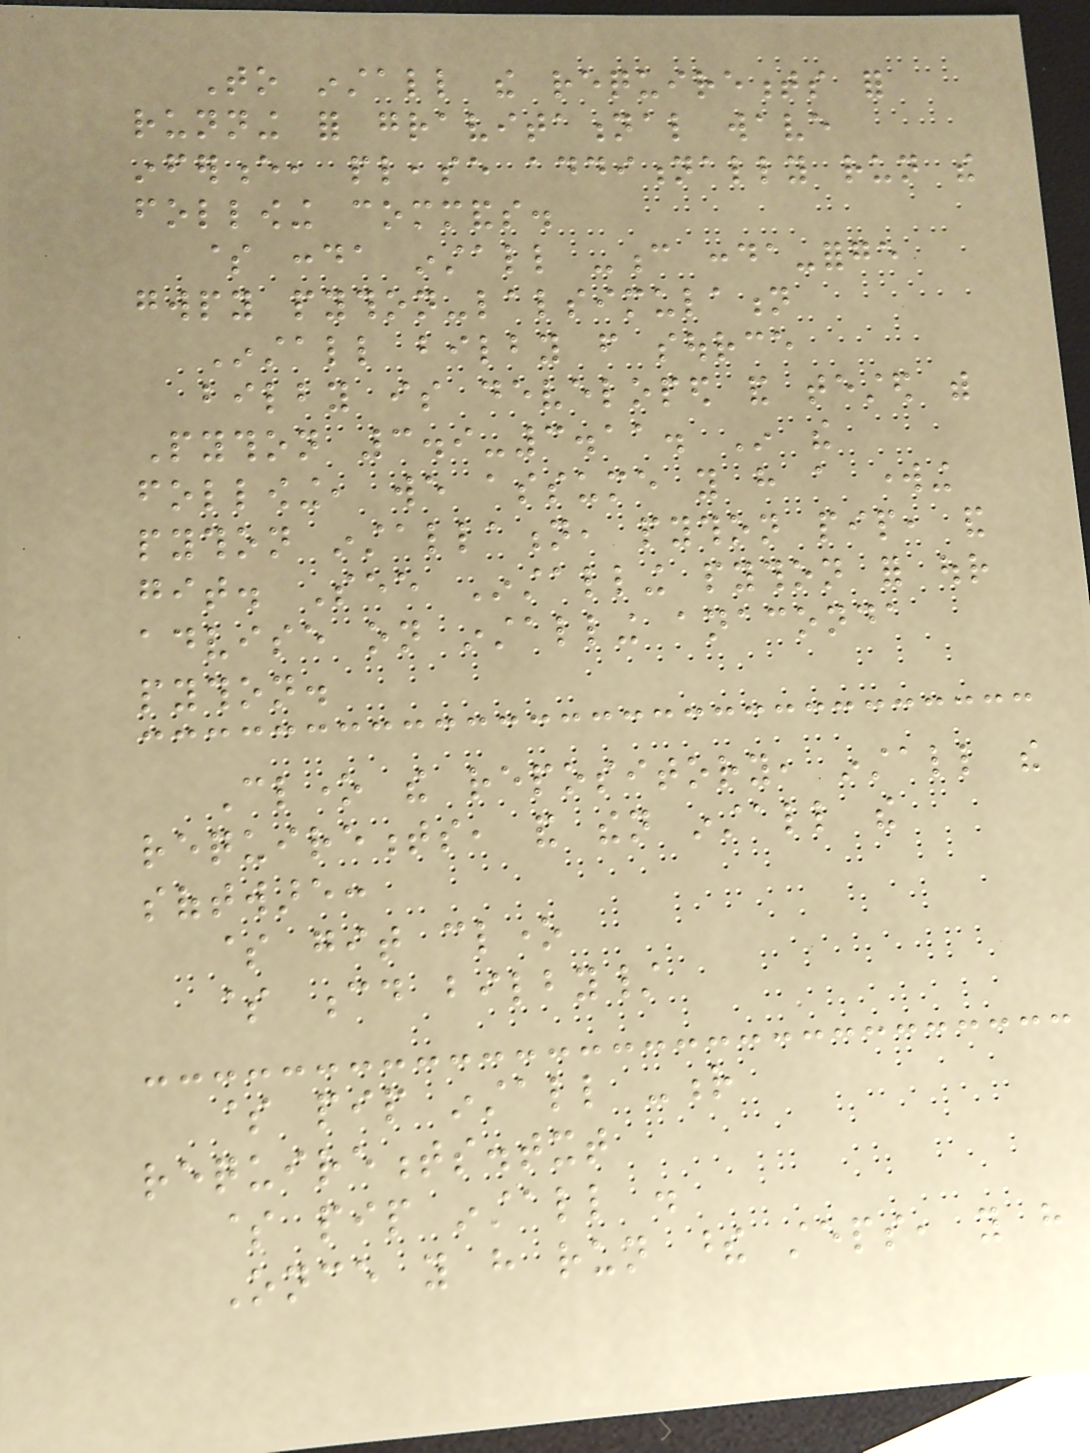To install the requirements for
running for gravitational wave
inference, please additionally run the
following commands.
$ conda install -c conda-forge
gwpy python-lalsimulation
Install bilby from source
bilby is developed and tested with
Python 3.9-3.11. In the
following, we assume you have a working
python installation, python pip, and
git. See Installing python for our
advise on installing anaconda
python.
Clone the repository, install the
requirements, and then install the
software:
$ git clone
$ cd bilby/
$ pip install -r
requirements.txt
$ pip install .
Once you have run these steps, you have
